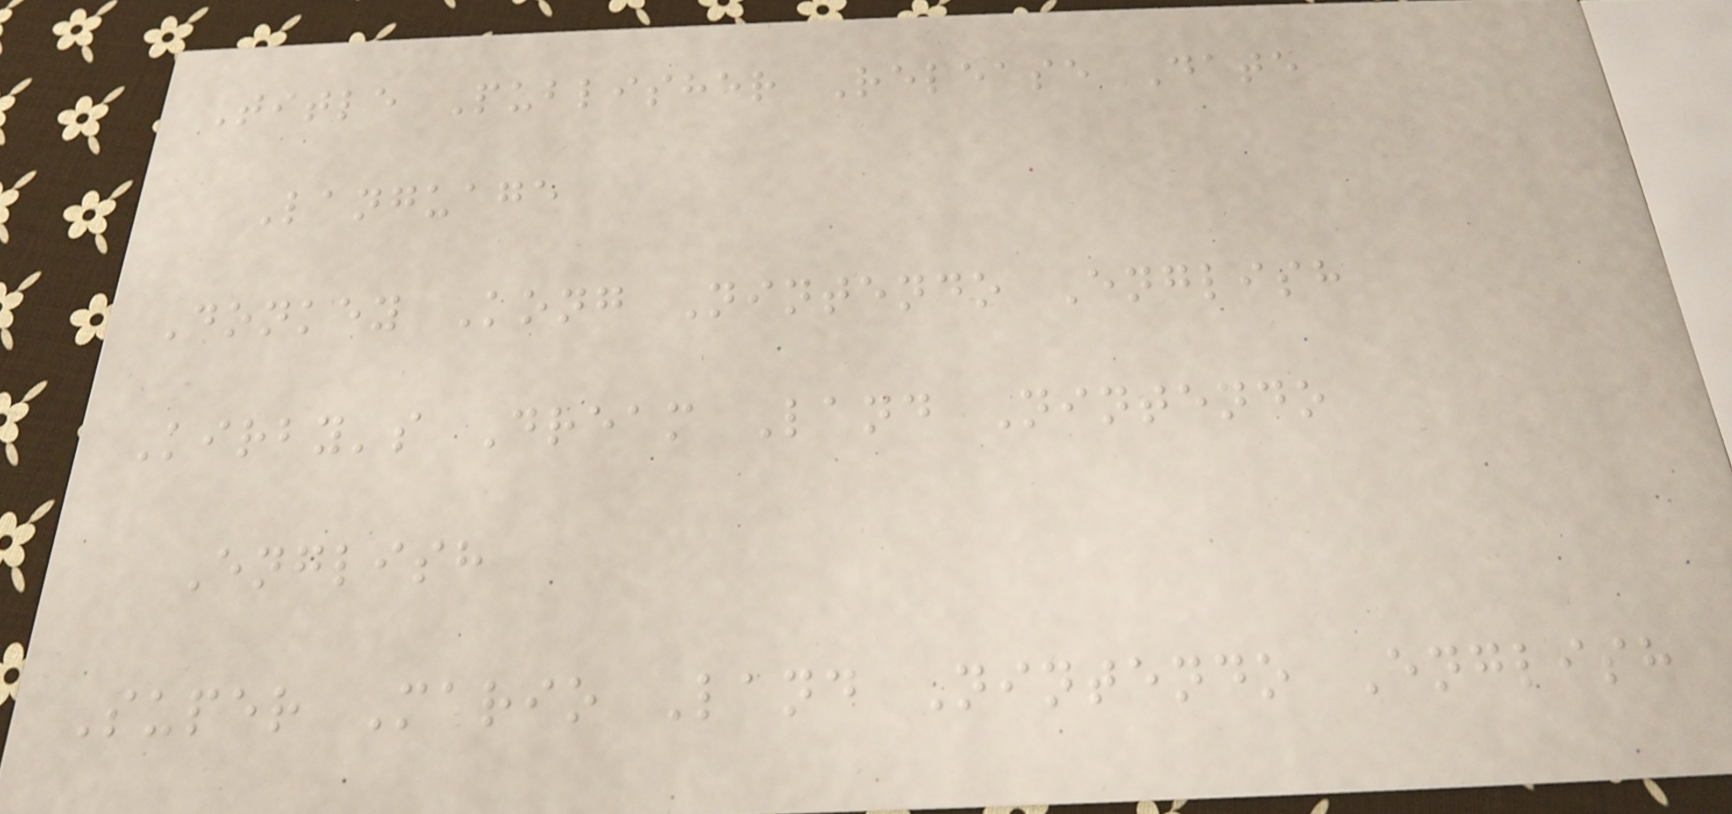Title Publisher Release Date
Language
Donkey Kong Nintendo English
Kirby's Dream Land Nintendo
English
Super Mario Land Nintendo English
